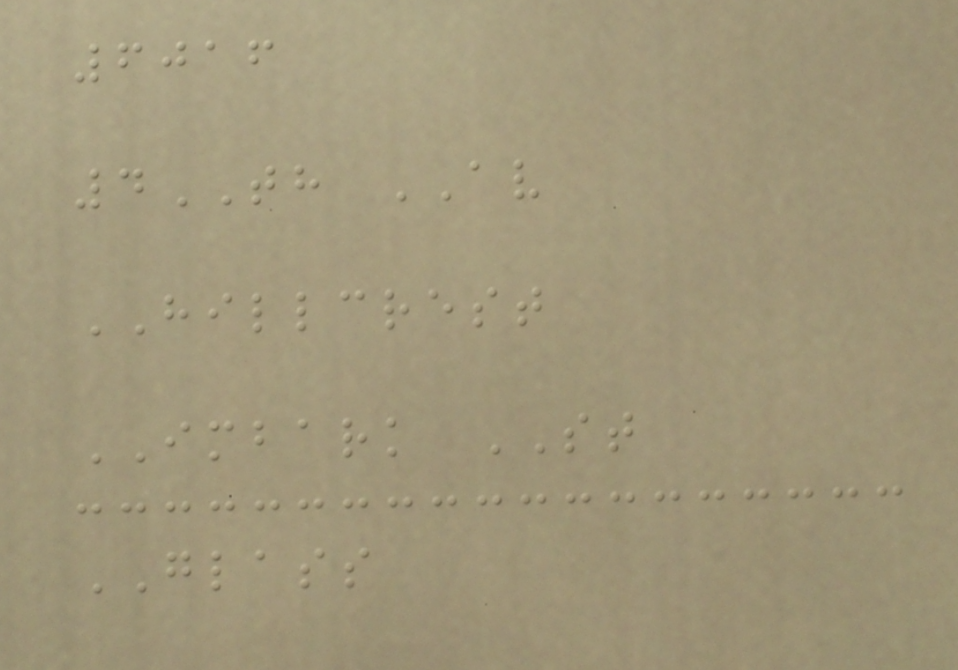6016
4TH AV
HILLCREST
IMBARK ST
GLASS
